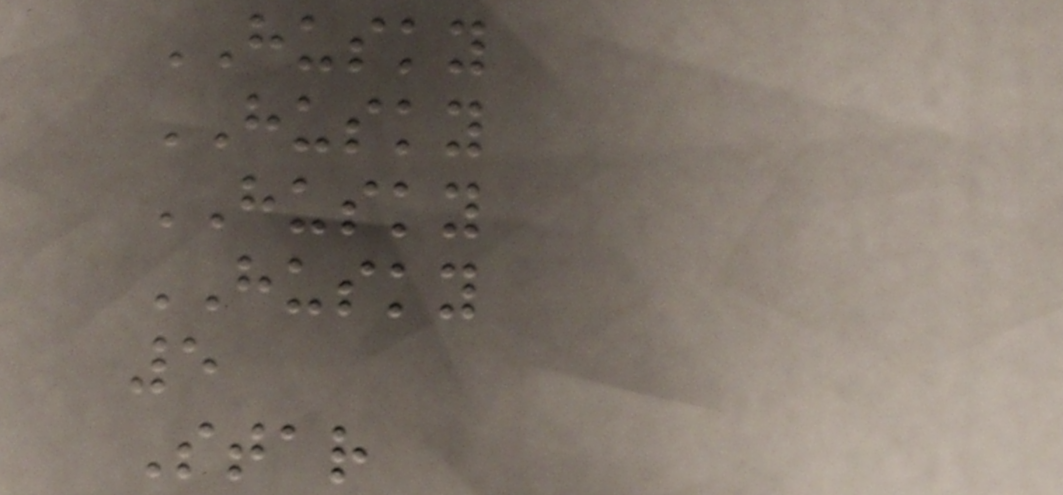HUSKY
HUSKY
HUSKY
HUSKY
5
Star
